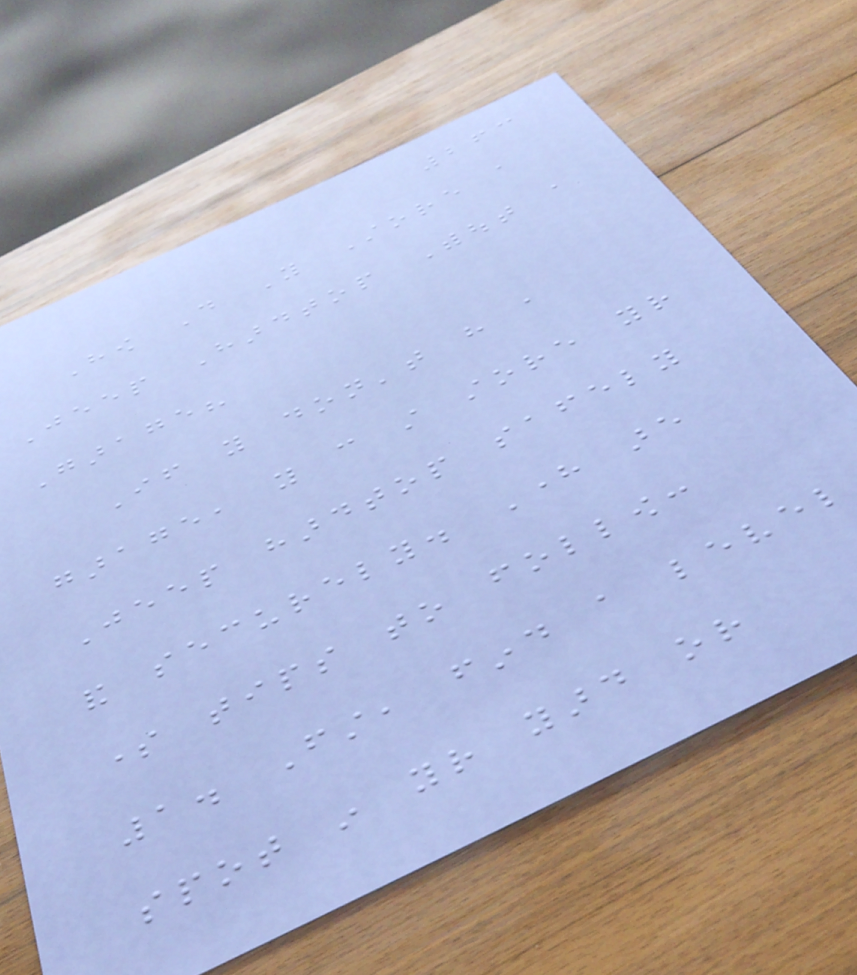263
How Do You Store a
Jeep Hardtop Without a
Garage?
If you don't have a
garage, you can still store your
Jeep hardtop safely
and securely. Here are
some tips to follow:
1. First, find a level
spot in your yard or
